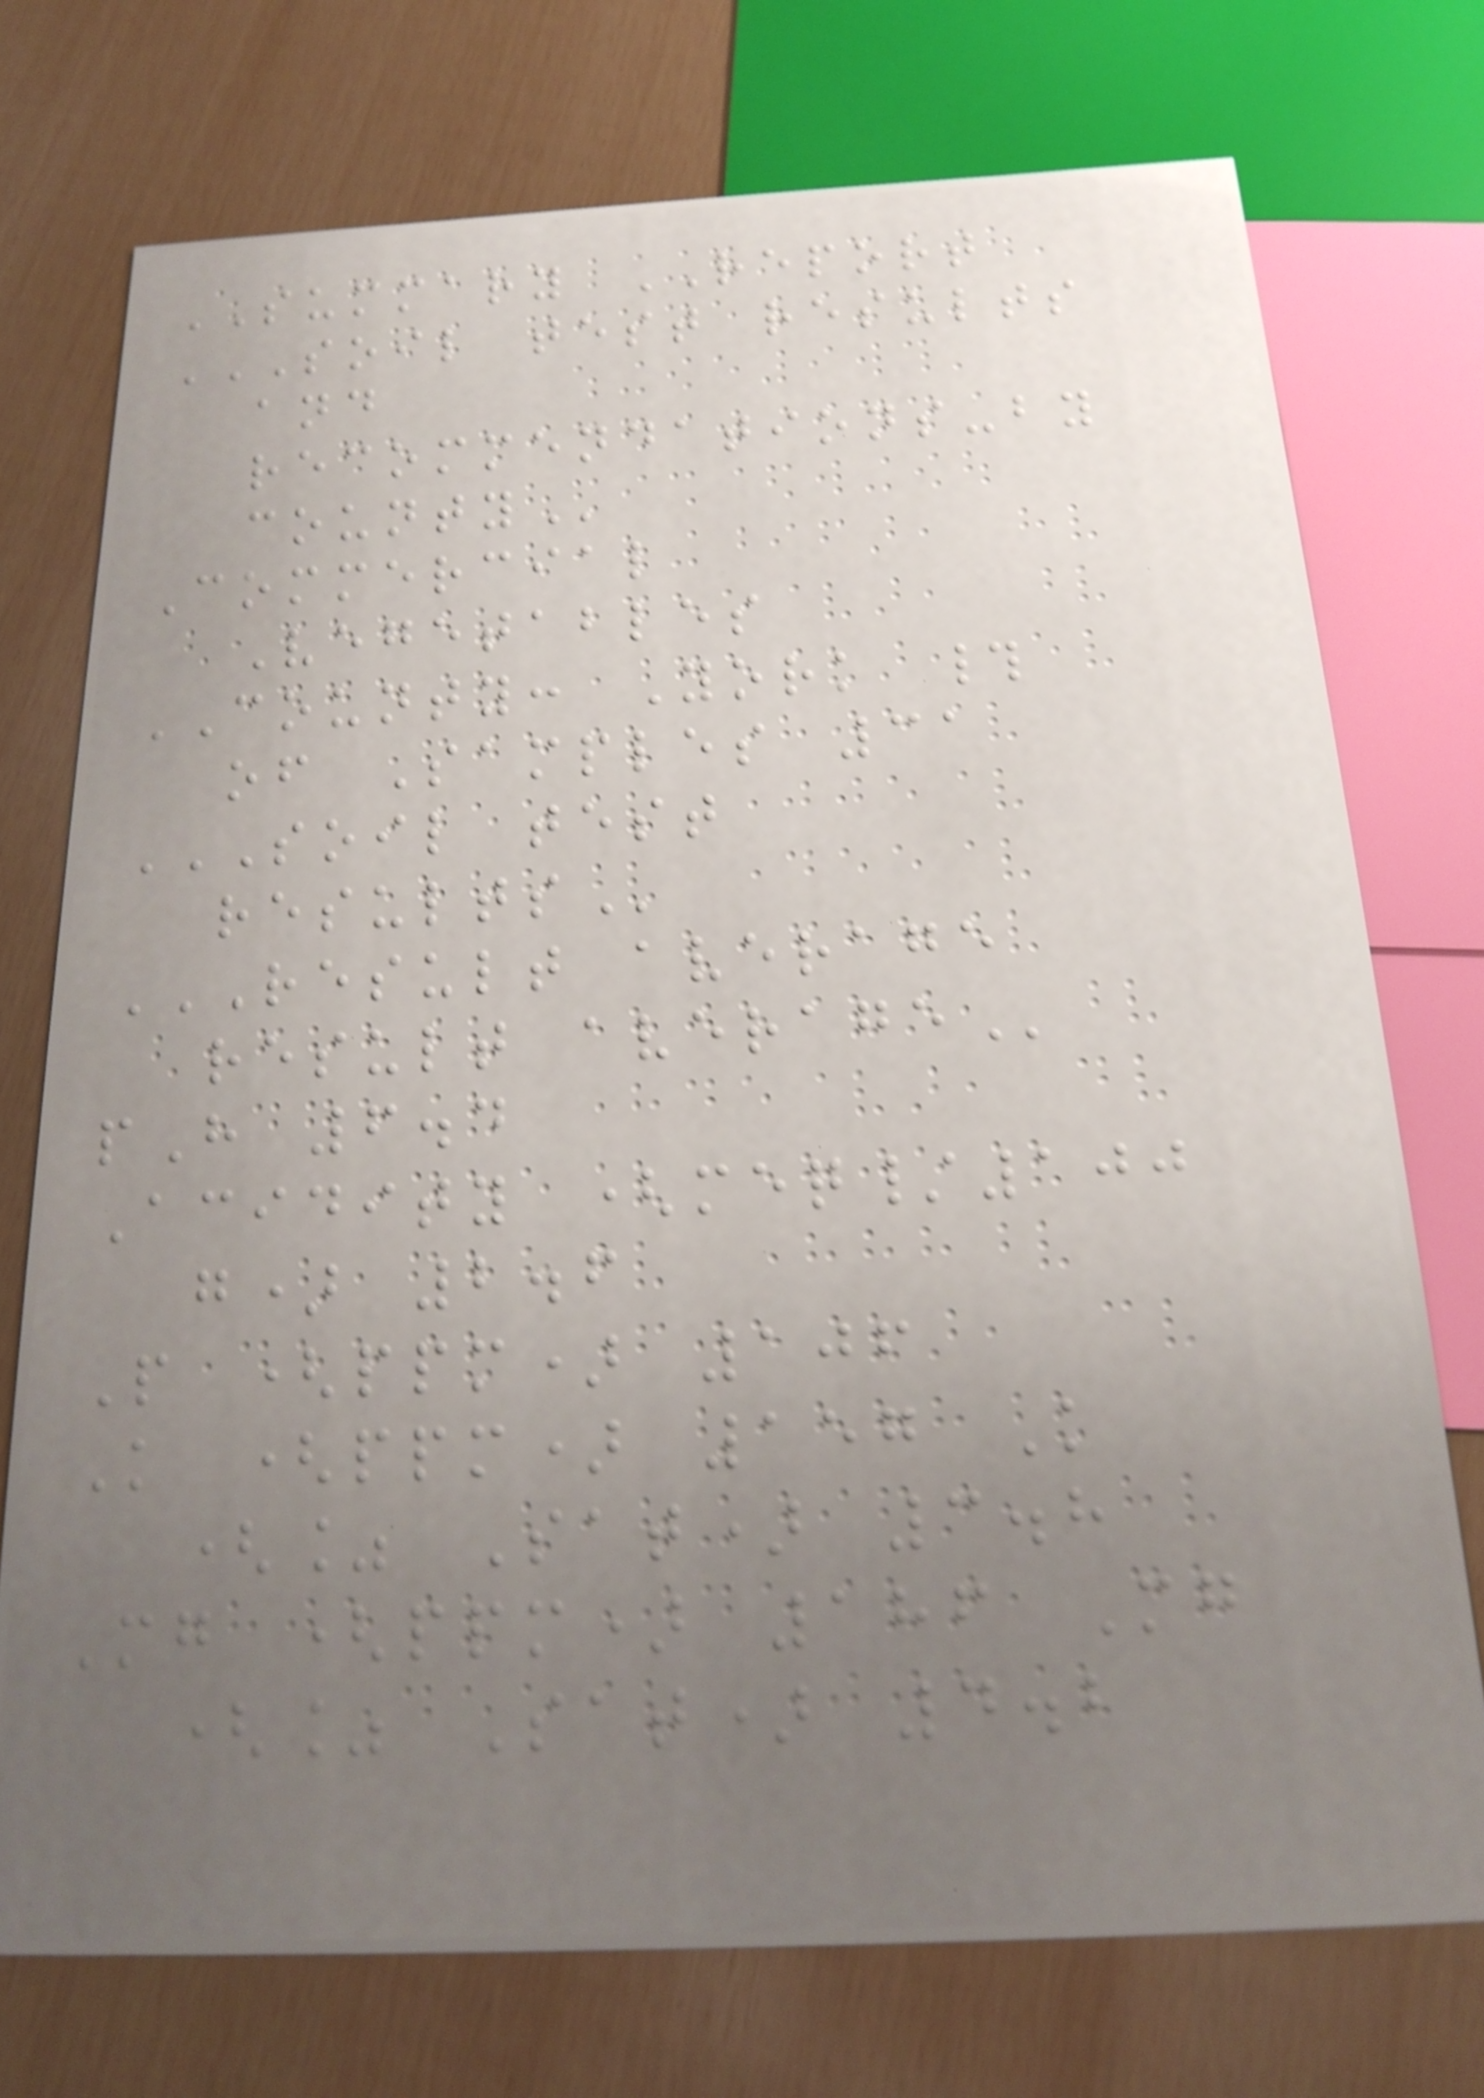SUMMARY REPORT
SOIL TEST RESULTS
AND
RECOMMENDATIONS-BY
COUNTY
Commercial
Vegetables
COUNTY: York #
of Samples 31
SOIL TEST
RESULTS
RESULT AVERAGE
RESULT AVERAGE
pH 6.4
Acidity (meq/100
g) 2.6
P (ppm) 106
K (ppm) 157 K
(% Sat) 3.8
Mg (ppm) 186 Mg
(% Sat) 4.2
